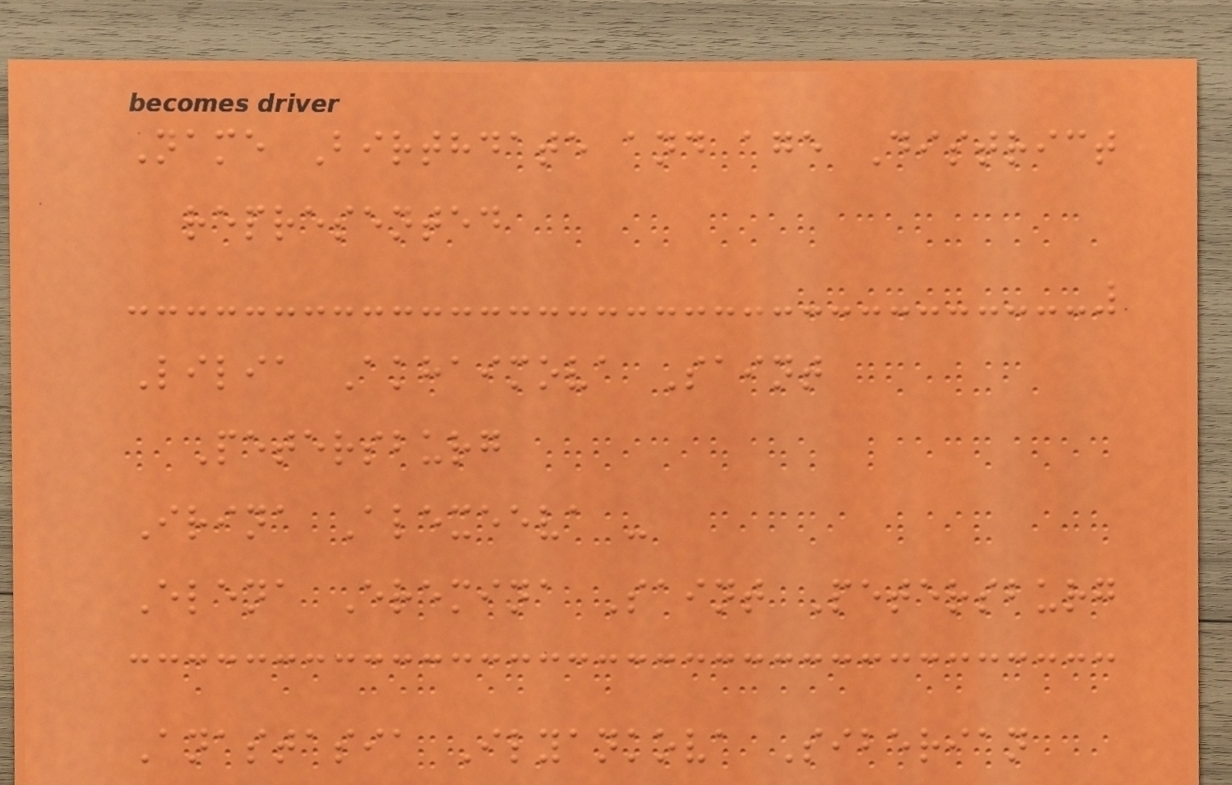Name Birthdate and age District
represented
Lilia Akhaimova Saint
Petersburg
Irina Alexeeva -
Elena Eremina Saint Petersburg
Anastasia Ilyankova Siberian
